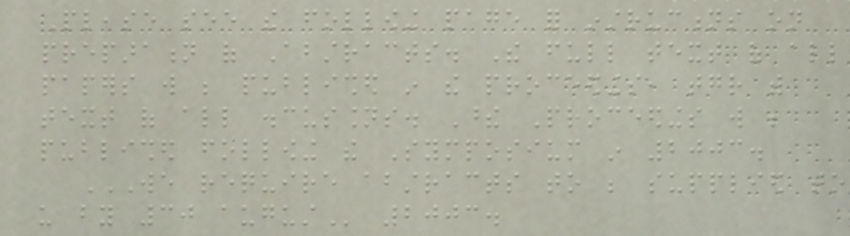Please see the following page for instructions on
preparation of Abstracts. The full text of all
papers will be published in the proceedings, together with
text of all discussions. These Proceedings will be
published following the Symposium in 2003.
WE REQUIRE ABSTRACTS TO BE SUPPLIED TO
US BY 30 AUGUST 2003.
